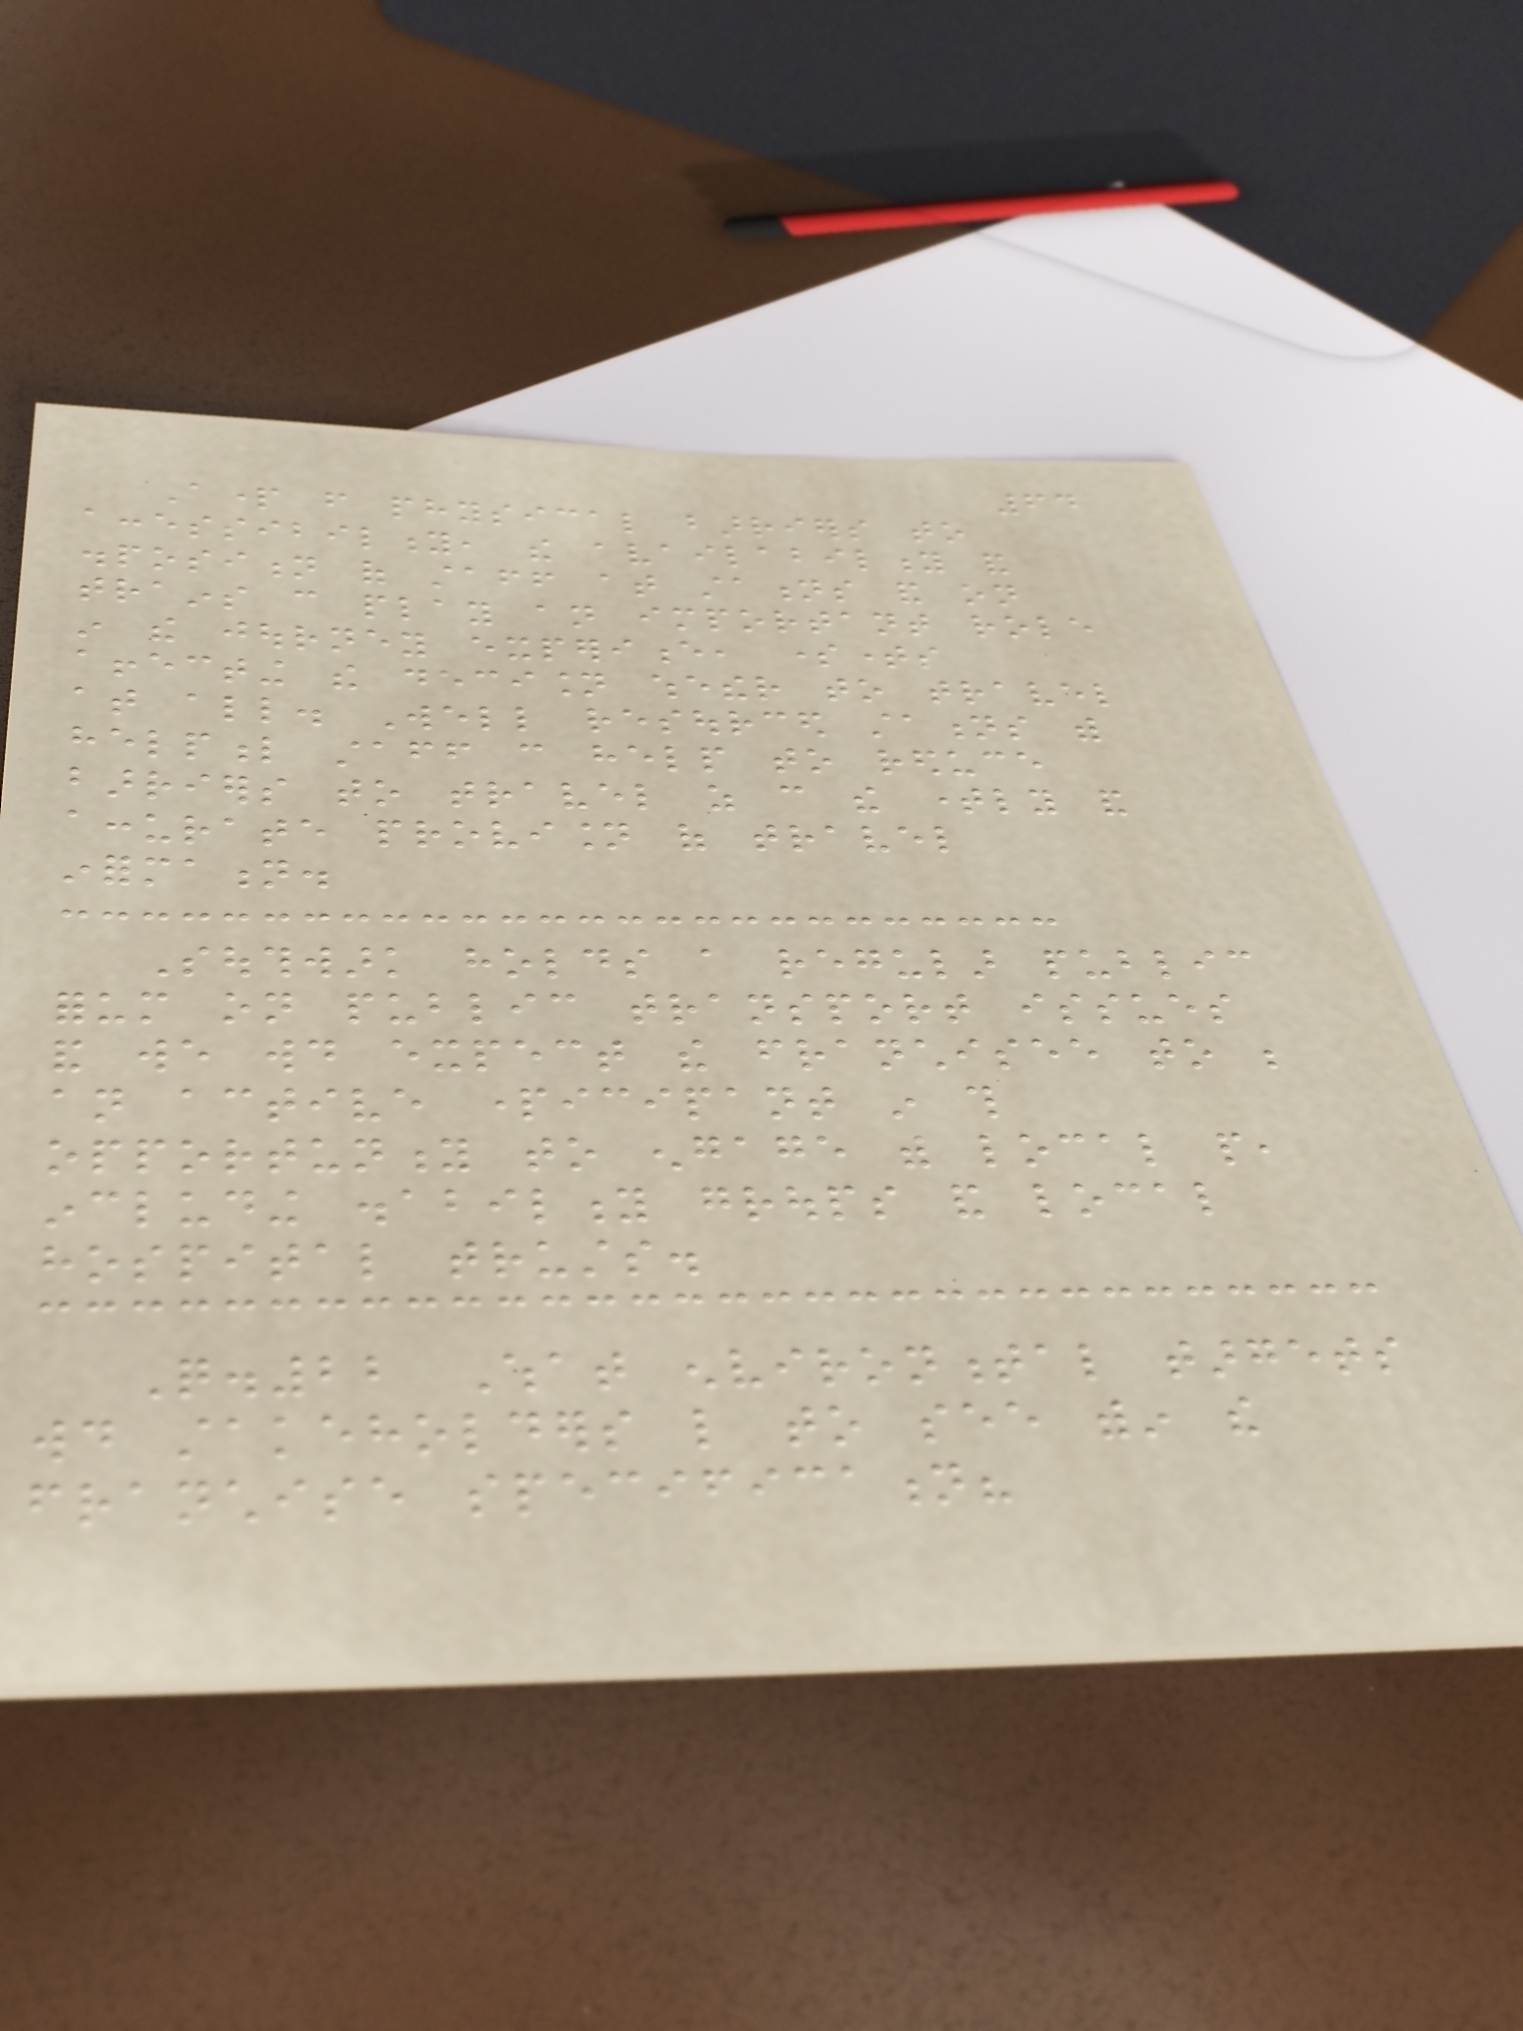64
Apart from physical barriers to
accessibility, the availability and
disposition of staff at stations and on
trains can play an important role
in the journey experience, sometimes
affecting the decision whether to travel
at all. Well resourced stations with
helpful staff can help to reduce
barriers to travel as can the timely and
accurate provision of travel
information.
Southwark holds a regular public
forum on public transport issues
and we would expect the franchisee to be
an active participant in this
opportunity to engage with local people,
including disability groups and local
hospital trusts.
Q.22 What environmental targets
would stakeholders like to see within the
franchise specification?
